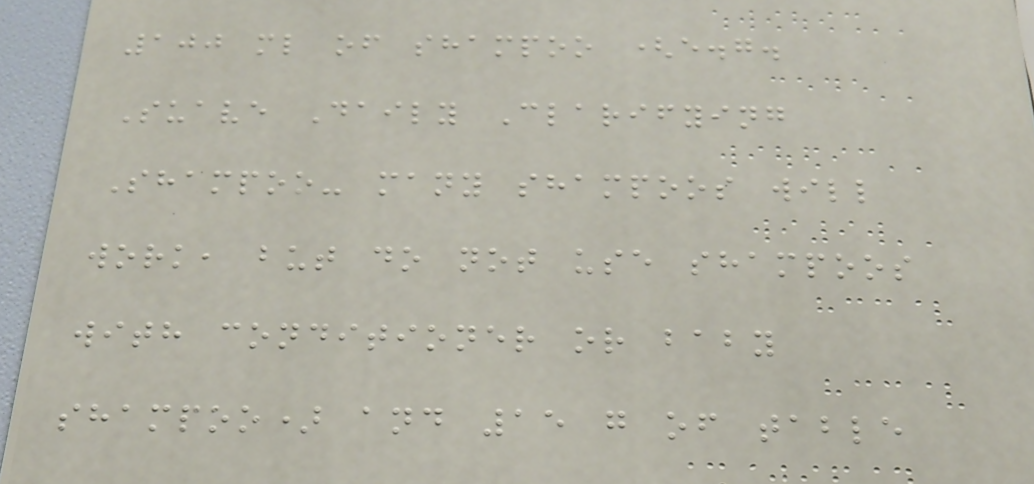100 ml of shampoo (e.g.
Suave Daily Clarifying
Shampoo- many shampoos will
work, but do not use shampoos
with conditioner or baby
shampoo) and 15 g of table
